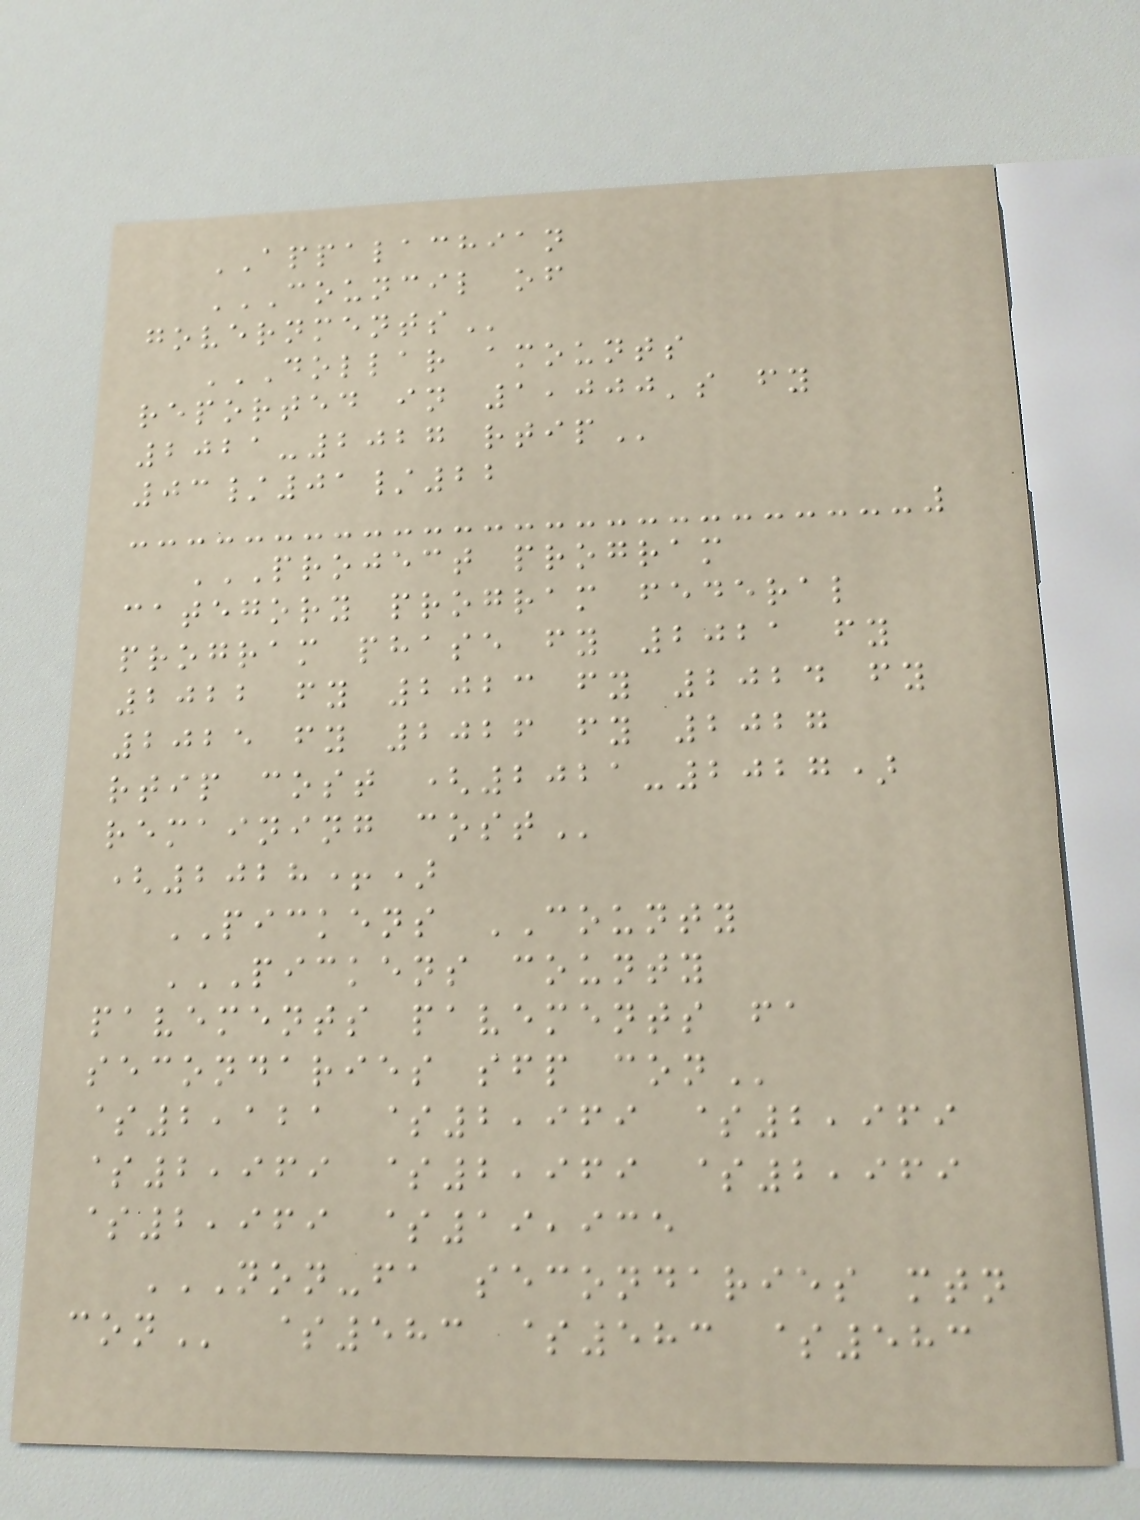APPALACHIAN
COUNCIL OF
GOVERNMENTS
DOLLAR AMOUNTS
REPORTED IN 1,000'S FY
2021-2027 RTIP
03/01/22
PROJECT PROGRAM
CATEGORY PROGRAM FEDERAL
PROGRAM PHASE FY 2021 FY
2022 FY 2023 FY 2024 FY
2025 FY 2026 FY 2027
RTIP COST (2021-2027)
REMAINING COST
(2028+)
PICKENS COUNTY
PICKENS COUNTY
PAVEMENTS PAVEMENTS FA
SECONDARIES SFP CON
$2,121 $2,969 $2,969
$2,969 $2,969 $2,969
$2,969 $19,935
NON-FA SECONDARIES MTN
CON $583 $583 $583
